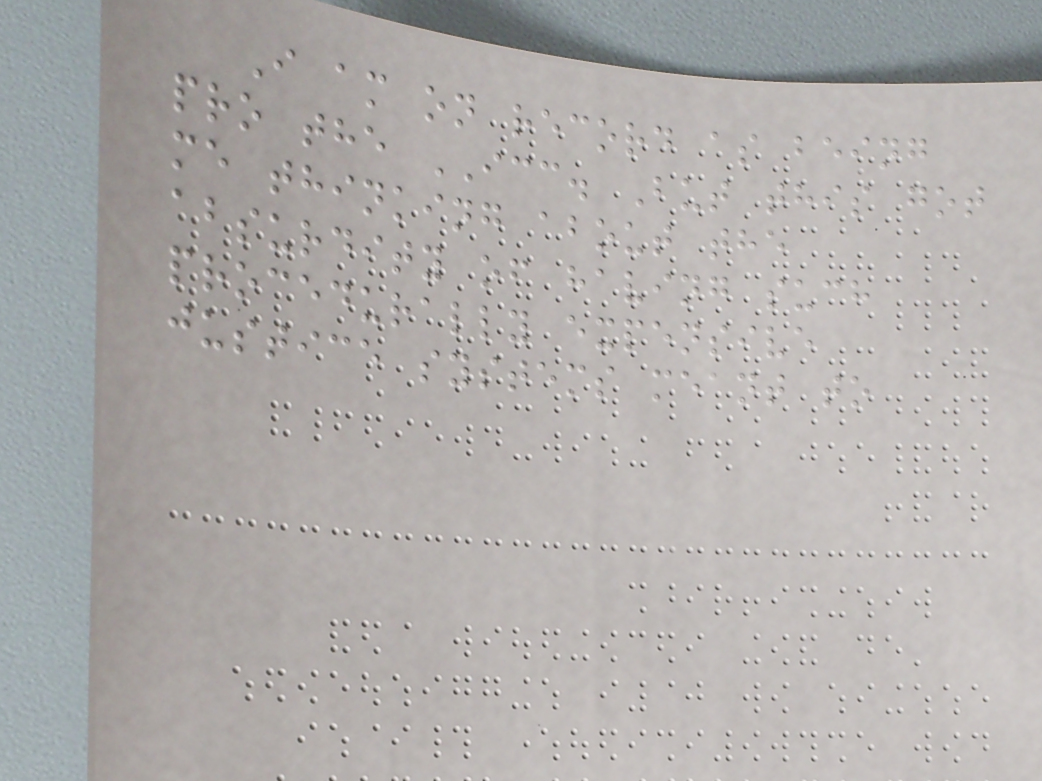I am on record as being
pro the ICC. But this got
me thinking about the
absurdity of having such
procedurally expensive
justice systems meant to
